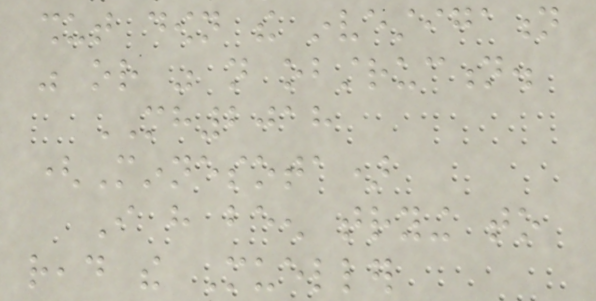shut down the investigation
was or was not obstruction.
MH2018
(Minnesota)
I have been trying to
read the Mueller
